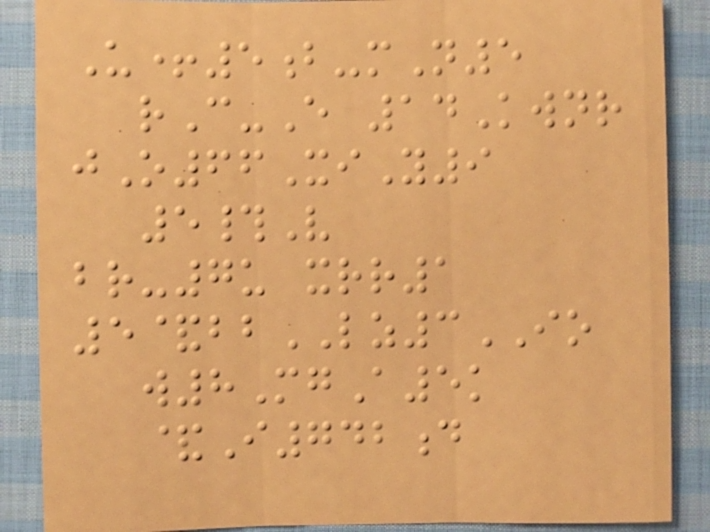U+5b-mN5
rC-E 14Kwnr
jO66XiY9
5#V
br-7u xrr1
5&bbLZ3IO
w8MgA5k
&I742d
